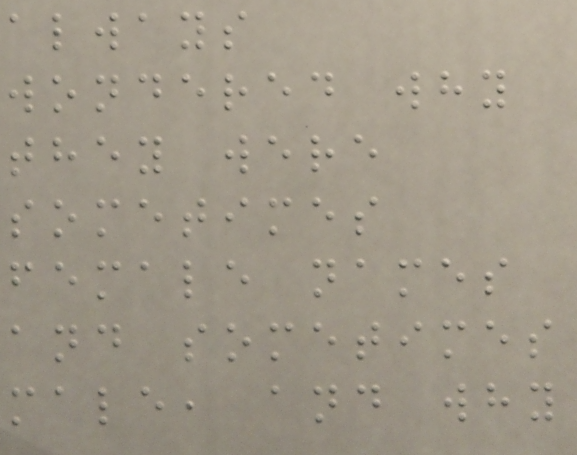always
wondered why
they were
sometimes
female names
and sometimes
male, and why
